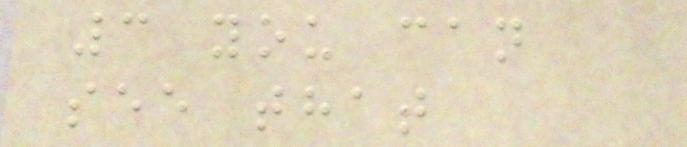3 you can
see that
